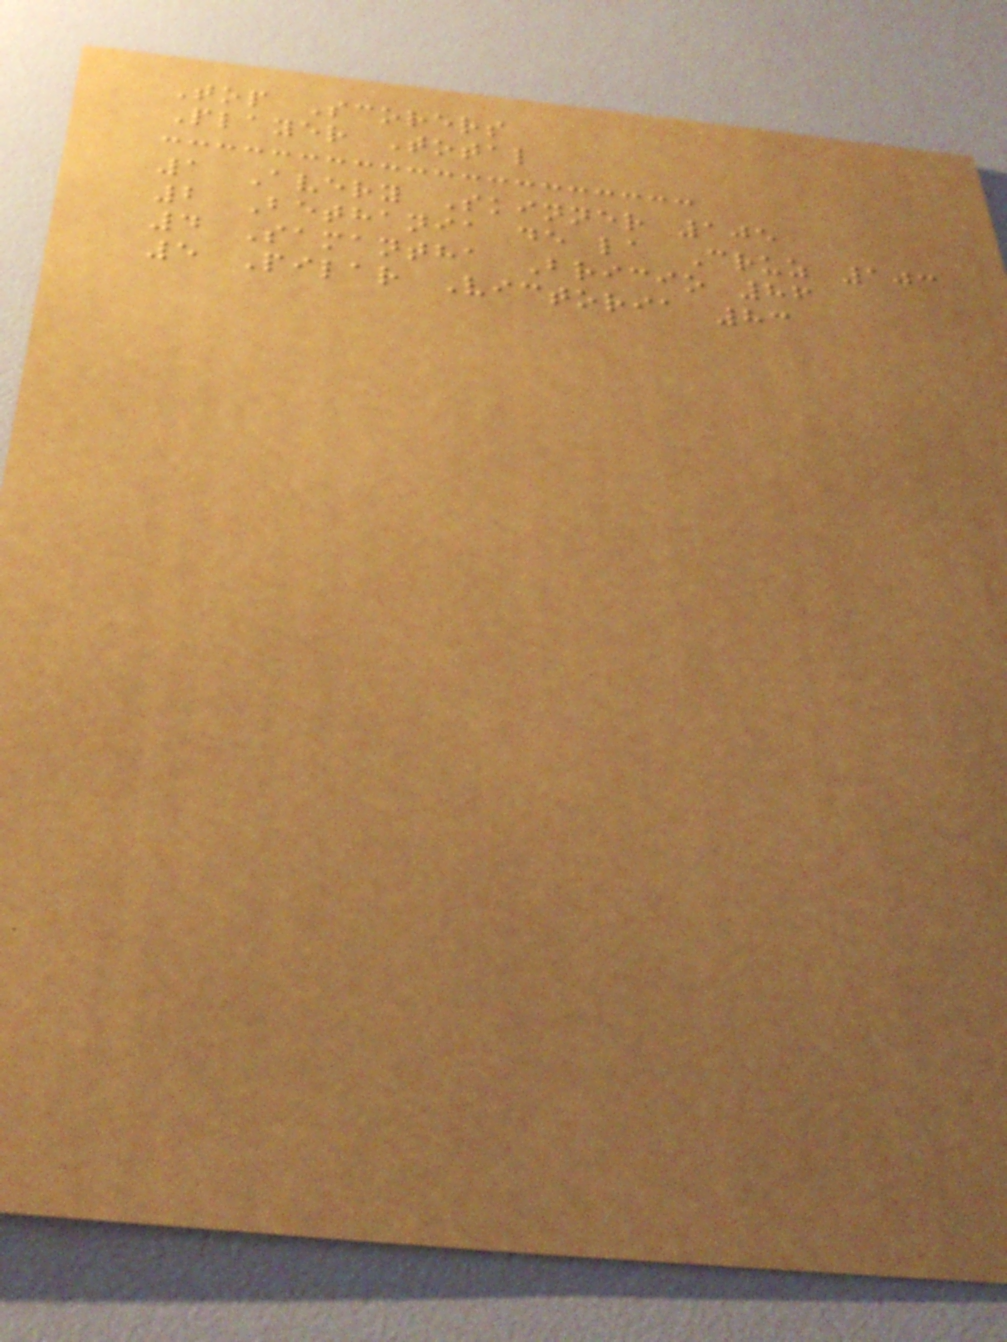Top Scorers
Player Total
1 Avery Skinner 105
2 Bethania de la Cruz 103
4 Samantha Bricio 86
5 Pilar Victoria 83
